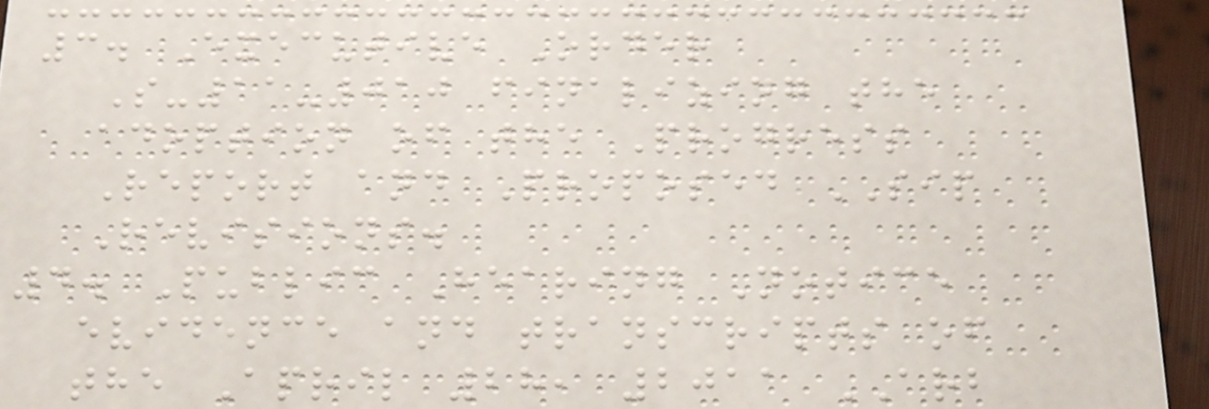3. Executive Order
S-11-010 finalizing the
adoption of the Progress
Report and Proposed SIP
Revisions.
4. Public Hearing Notice
evidence and transcripts of
the April 28, 2011 ARB
